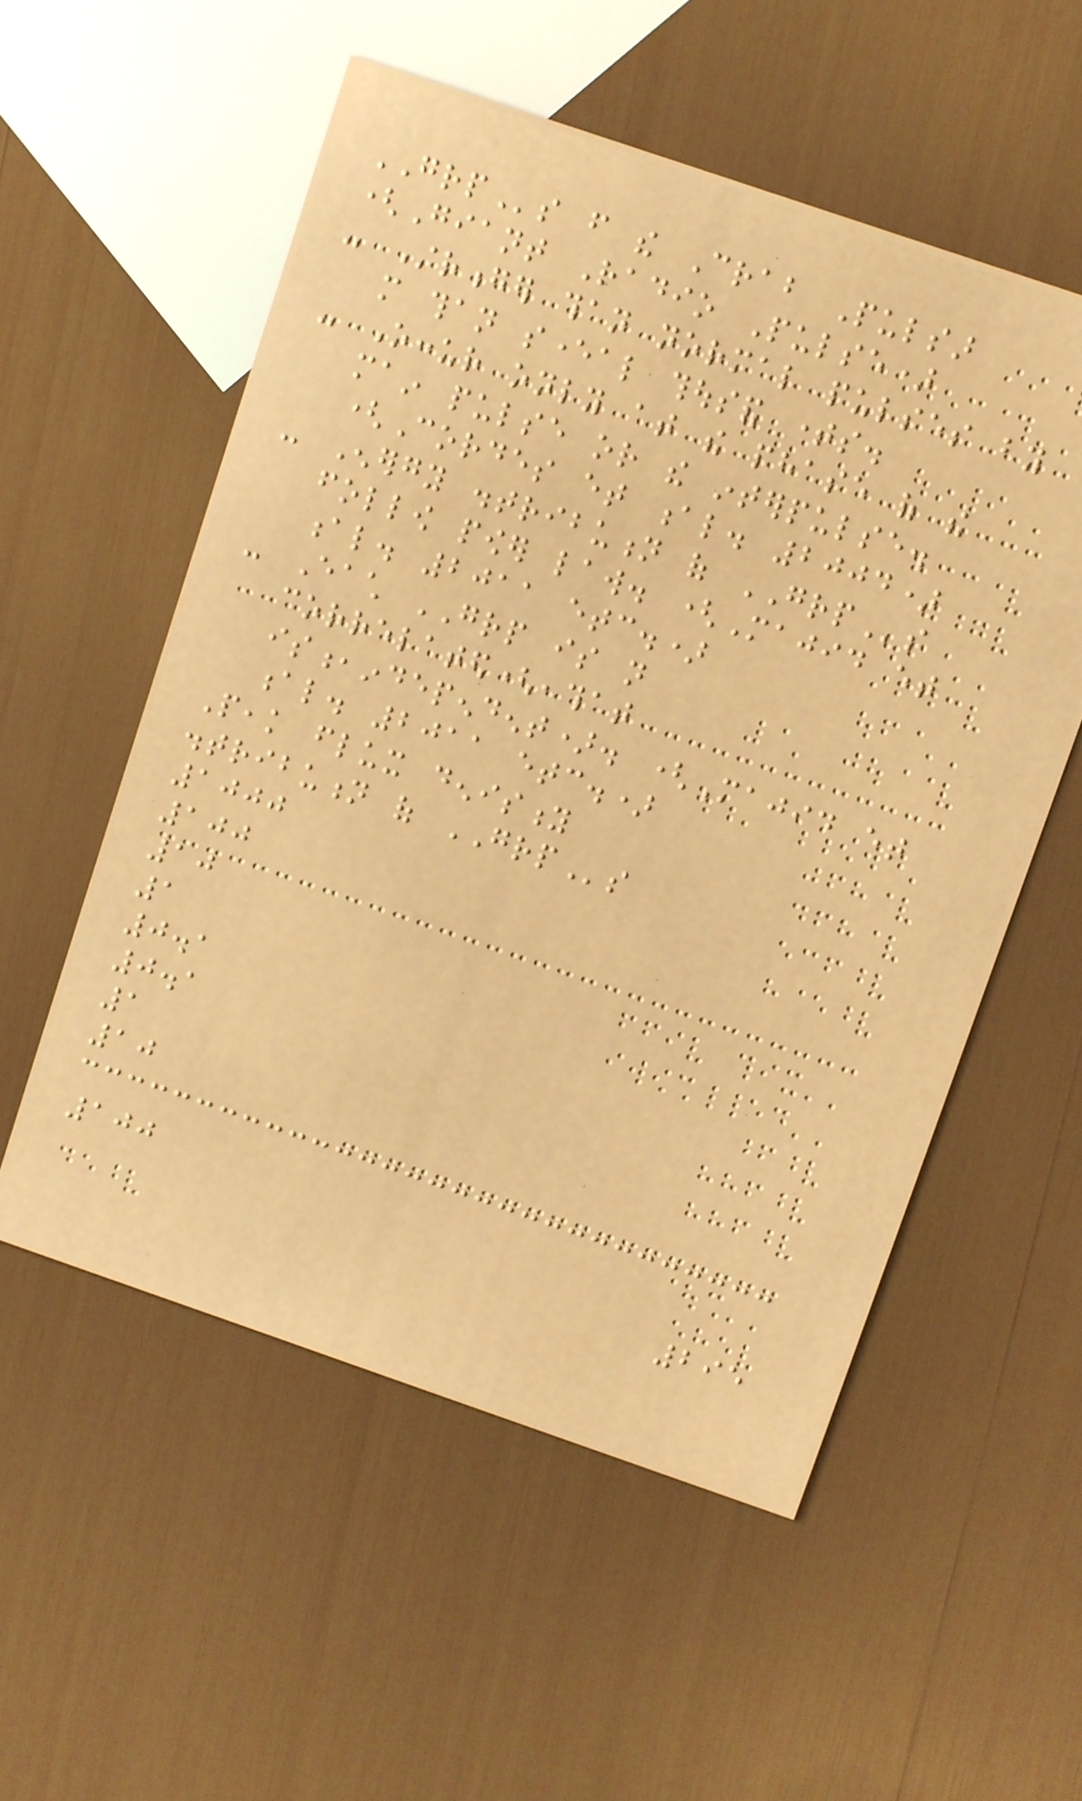GRPs from the Crab Pulsar
(Giant Radio Pulse)
- Stronger than normal pulses by
more than several thousand times.
- Occur only at the phase of the
main pulse or the interpulse.
(Cordes et al. 2004)
- Energy distribution of GRPs
follow power law. (Majid et
al. 2011 etc.)
- Each GRP is not
correlated(,that
is,independent). (Majid et
al. 2011 etc.)
Peak flux denisity
distribution of GRPs
1000
100
10
1
0.1
0.1
1
10
100
295
